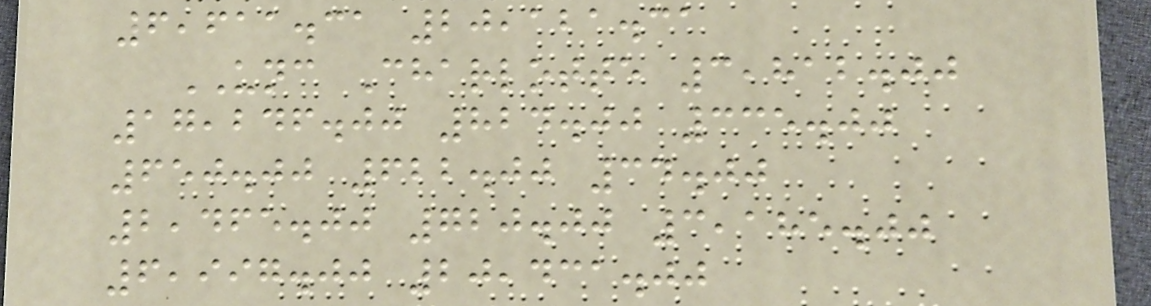6,611.31 20,121.31
UNC Charlotte 3,812.00
17,246.00 824.00 335.00
650.00 622.00 34.00
2,465.00 720.00 3,185.00
6,997.00 20,431.00
